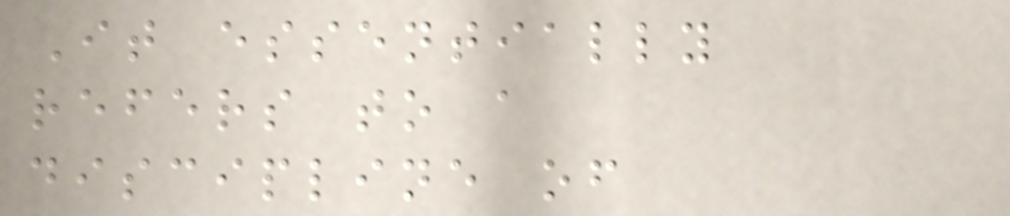It essentially
refers to a
discipline of
